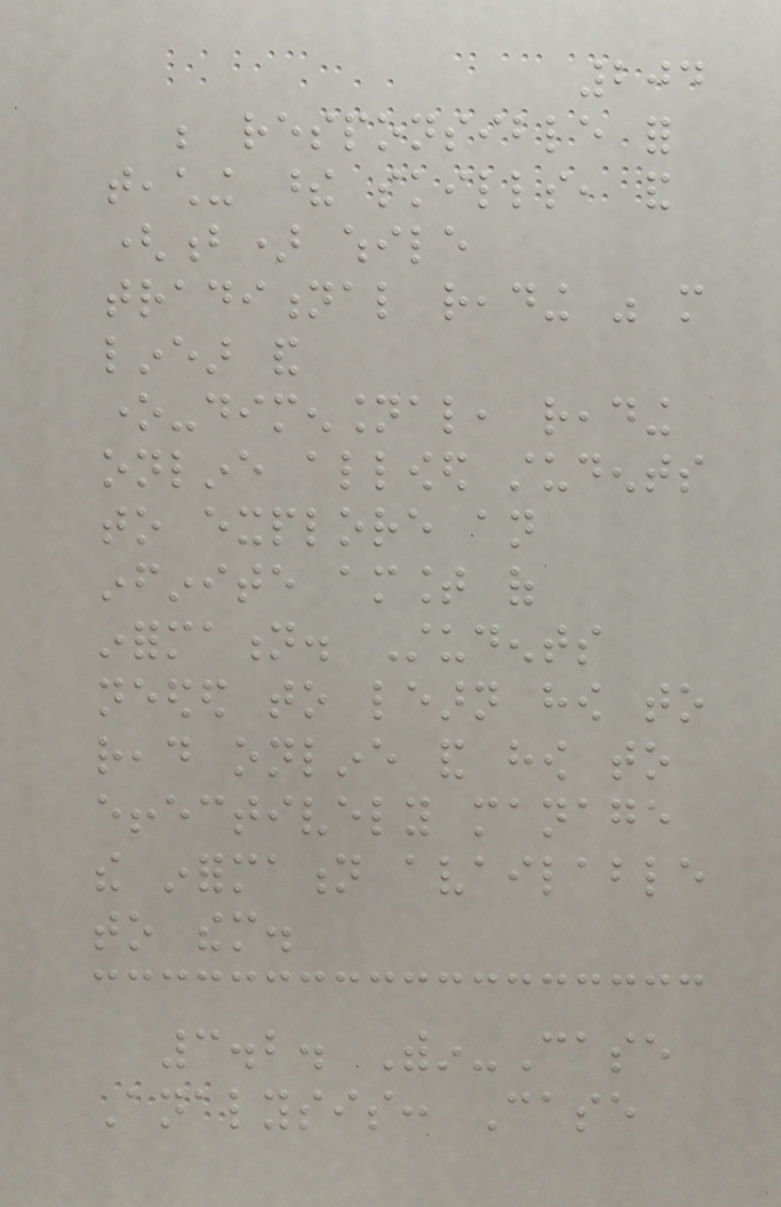204
be responsible for
teaching these skills, and
(b) while
traditional reading was more
linear and
one-dimensional, reading
online allowed students
to explore an
infinite amount of
information. Students
needed to learn how to
read online and how to
effectively manage
the information available
to them.
3.2. Within-Case
Analysis: Case
